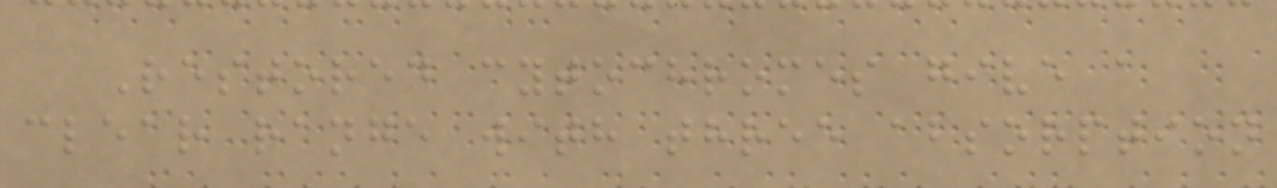Restored cytochromes give a
clear range with three absorption
